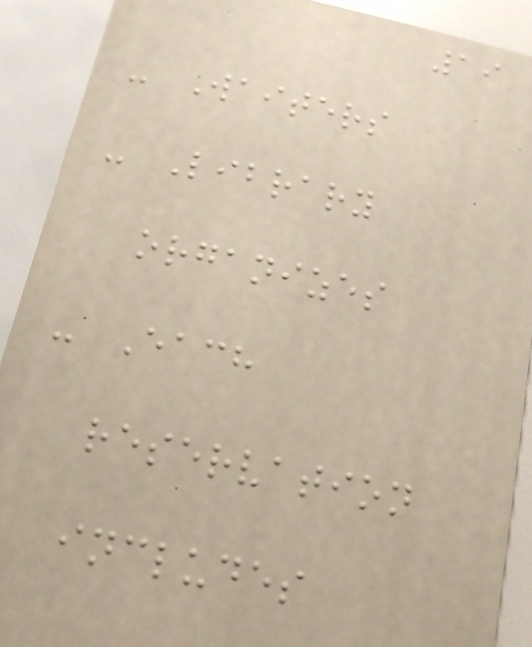19
- Waiters
- Library
organizes
- Each
reservation
includes
